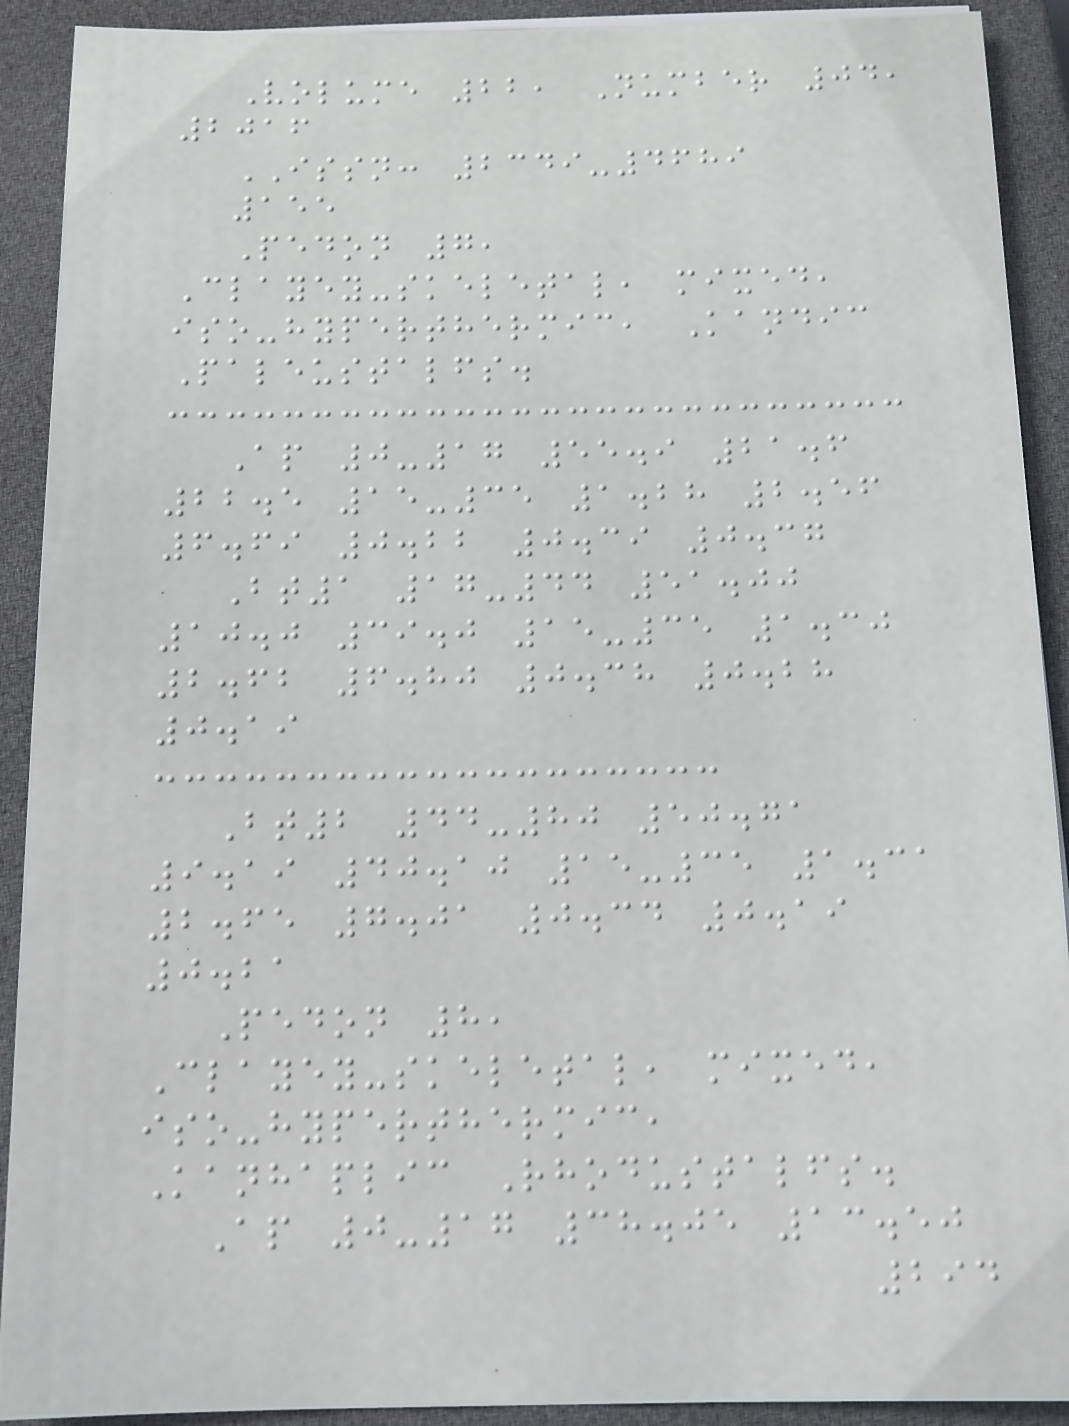Volume 22, Number 04,
2016
ISSN: 2349-4689
155
Pedon 7,
Clayey-skeletal, mixed,
iso-hyperthermic, Kandic
Paleustalfs.
Ap 0-17 55.9 21.6
22.5 15-35 1.28 2.56
6.69 0.22 0.39 0.37
Bt1 17-44 51.00
10.0 39.0 15-35 1.30
2.62 6.80 0.38 0.28
0.19
Bt2 44-80 50.71
9.19 40.10 15-35 1.31
2.65 7.01 0.34 0.19
0.21
Pedon 8,
Clayey-skeletal, mixed,
iso-hyperthermic,
Kanhaplic Rhodustalfs.
Ap 0-17 38.05 13.50
294
